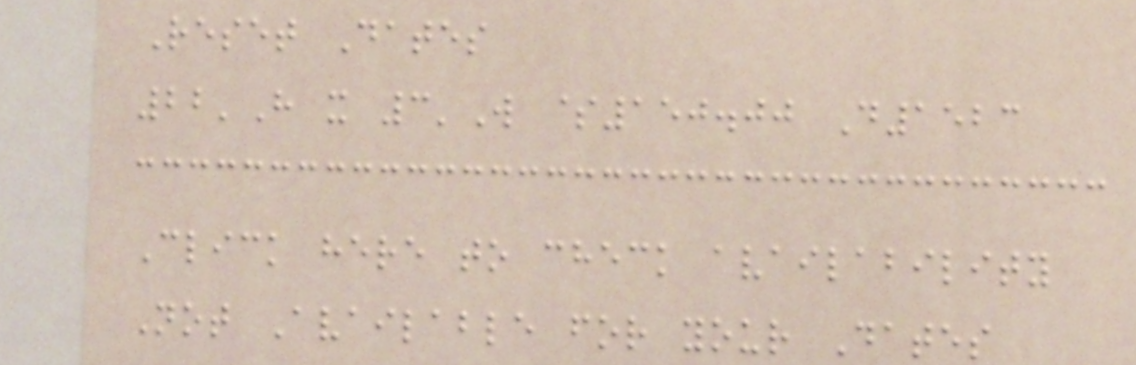Reset Dates
22'H x 3'W $150.00 D1523
Click here to check availability
Not Available for your Dates
